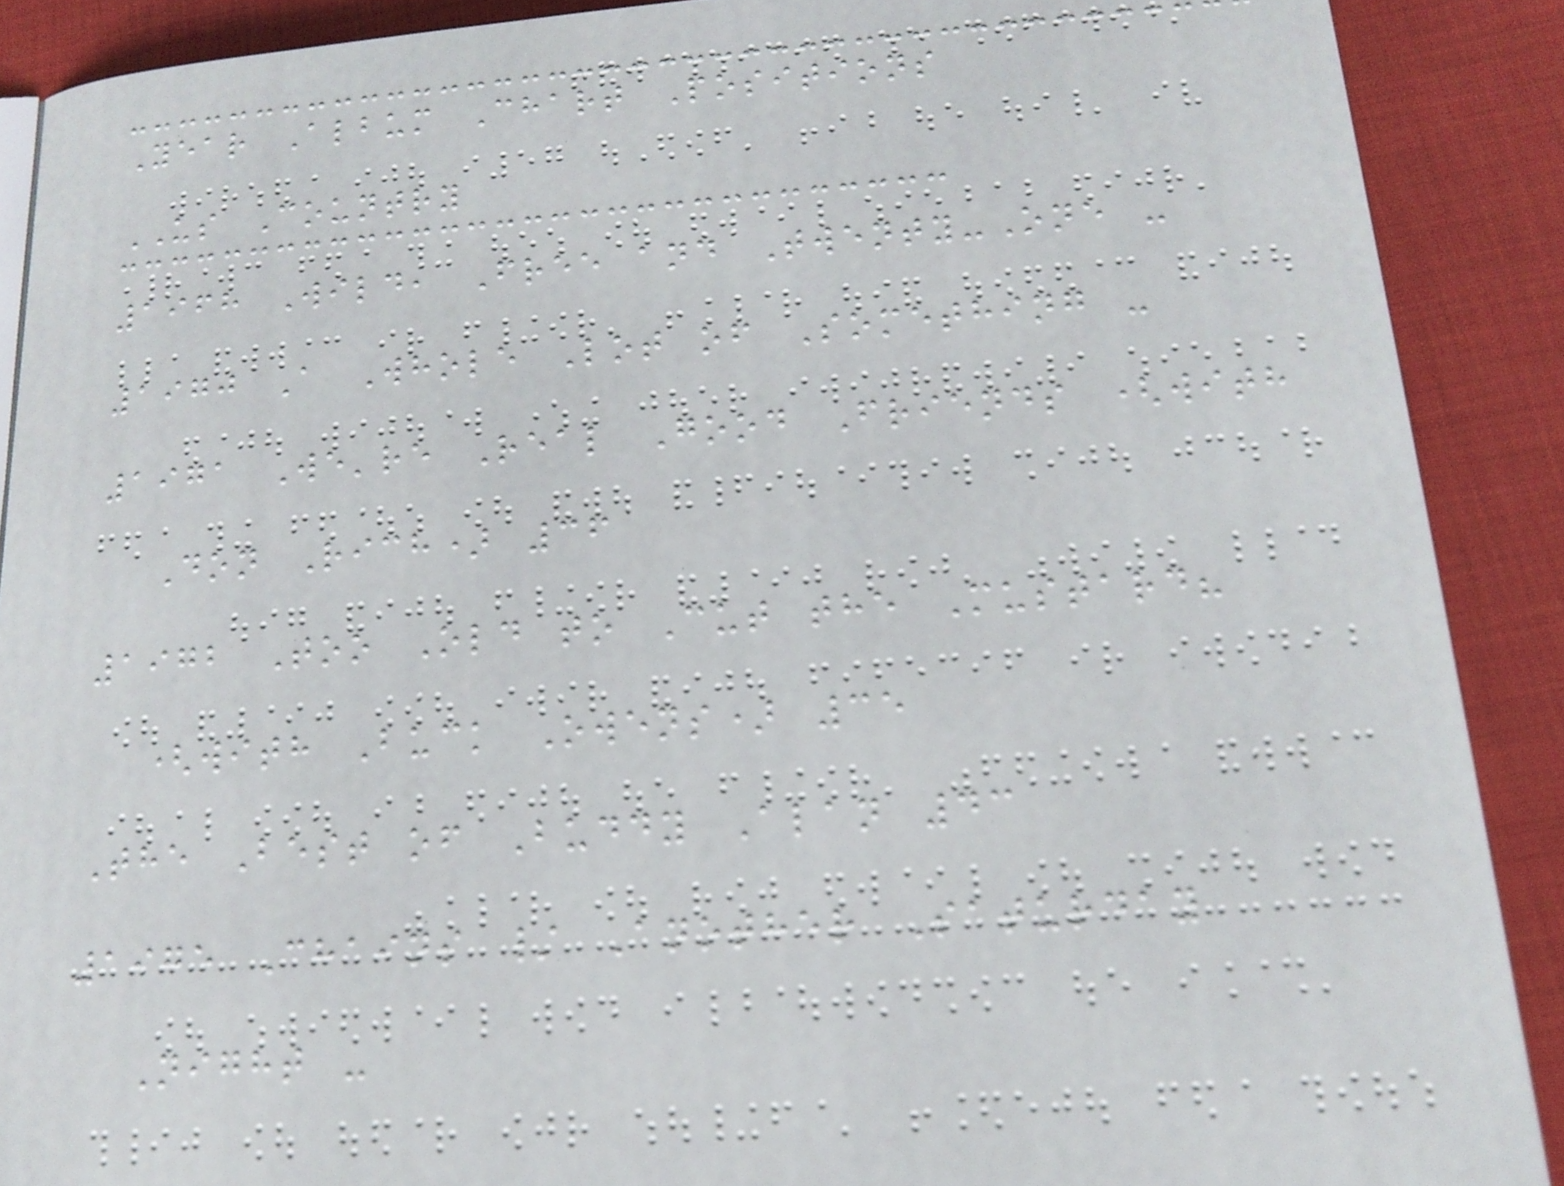Year Album Chart Positions
US Country
1968 Wild, Free and Twenty-One -
1970 A Whole Lot of Something -
1971 We're Real Good Friends (with
Don Rich) 36
1972 Too Old to Cut the Mustard?
(with Buck Owens) 35
The Best of Buddy Alan 43
1975 Chains / Another Saturday
Night -
